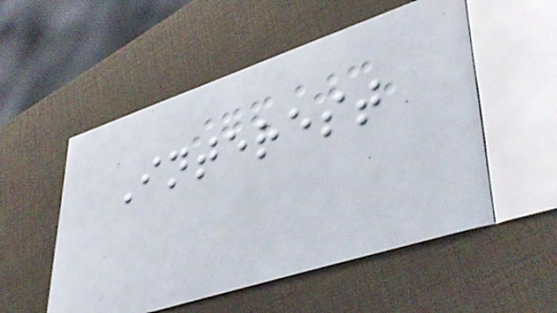Interest
